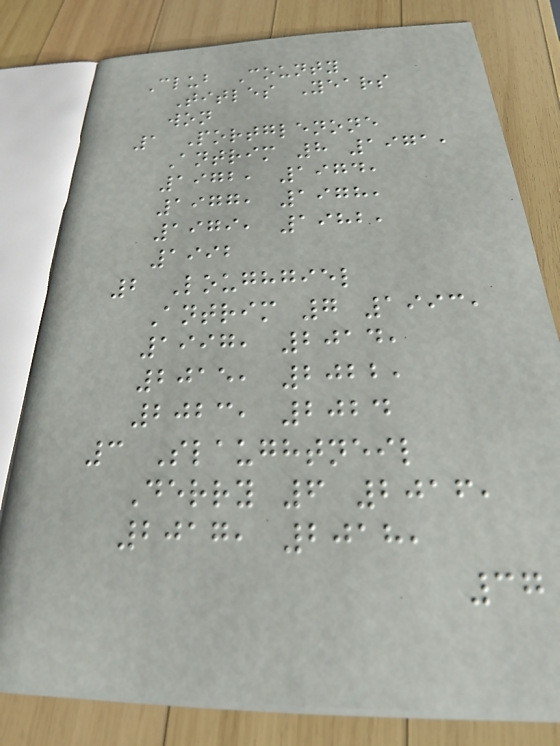Club County
Titles Years
won
1 Portglenone
Antrim 8 1971,
1972, 1974,
1977, 1978,
1979, 1982,
1992
2 Loughgiel
Antrim 7 1993,
1997, 2014,
2015, 2022,
2023, 2024
3 Slaughtneil
Derry 6 2016,
2017, 2018,
37
